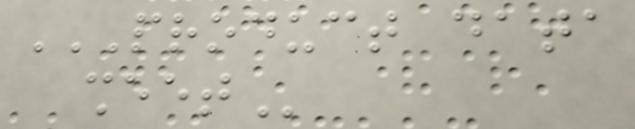PRODUCT DATA
SHEET
